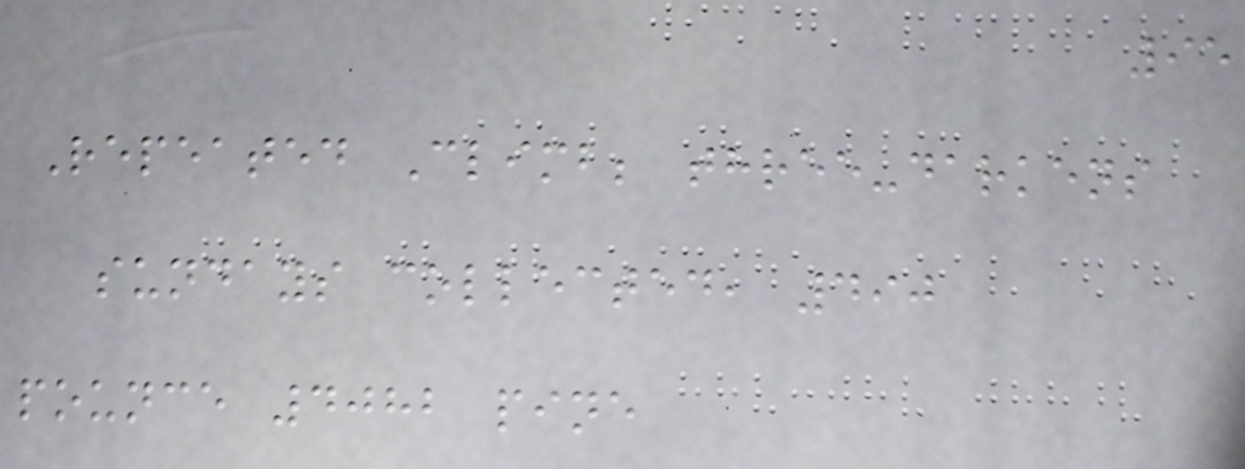95
Repeated Climb; three-darkens
sundays collected, 490
pounce 4082 pine
